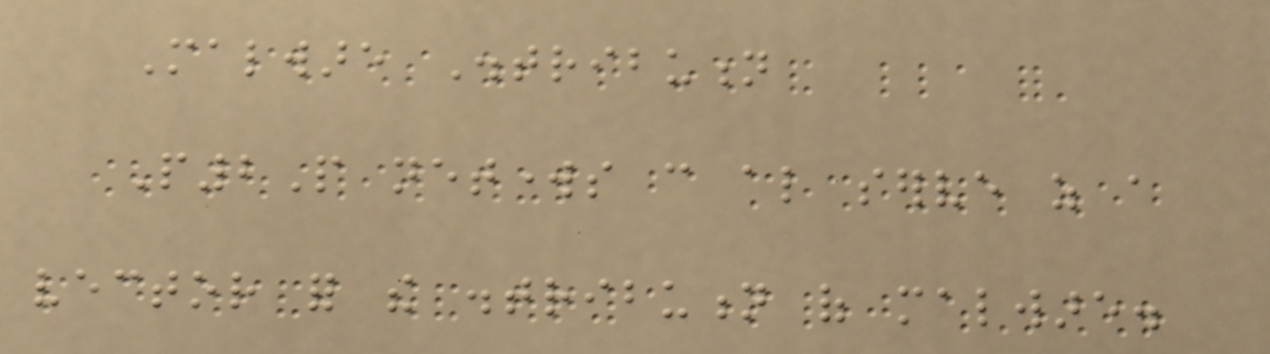Malware Distribution
P2P networks can also serve as a
vector for the distribution of malware.
